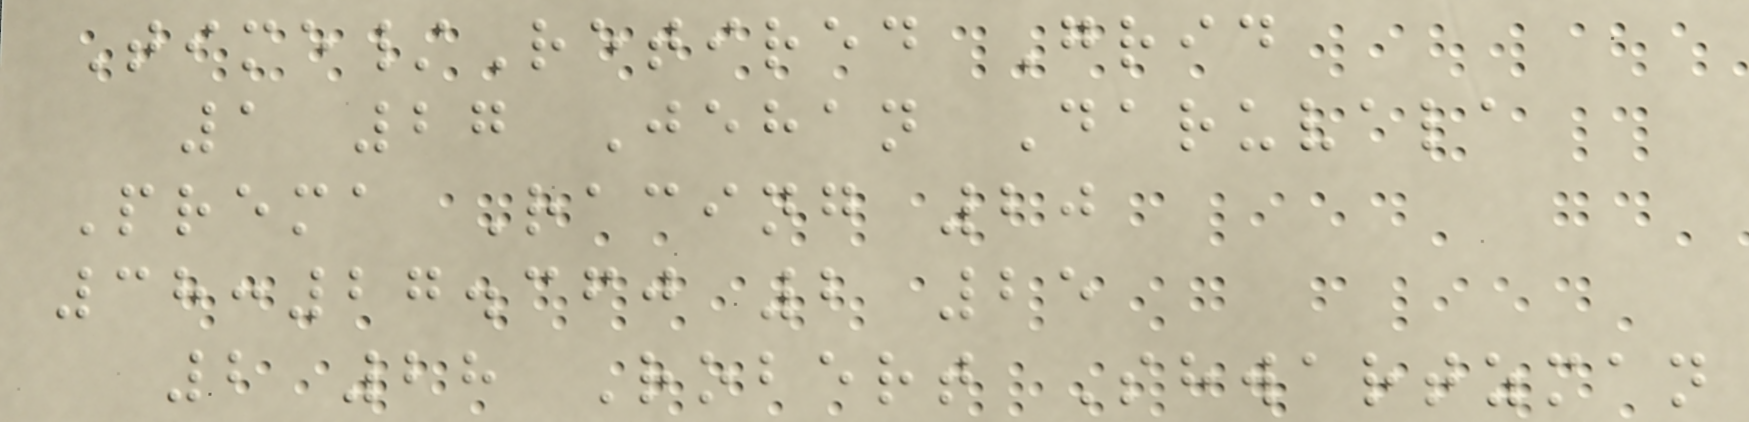Time/Retired Grid
1 27 Jehan Daruvala
Prema Racing 20
38:27.360 2 25
2 28 Robert Shwartzman
